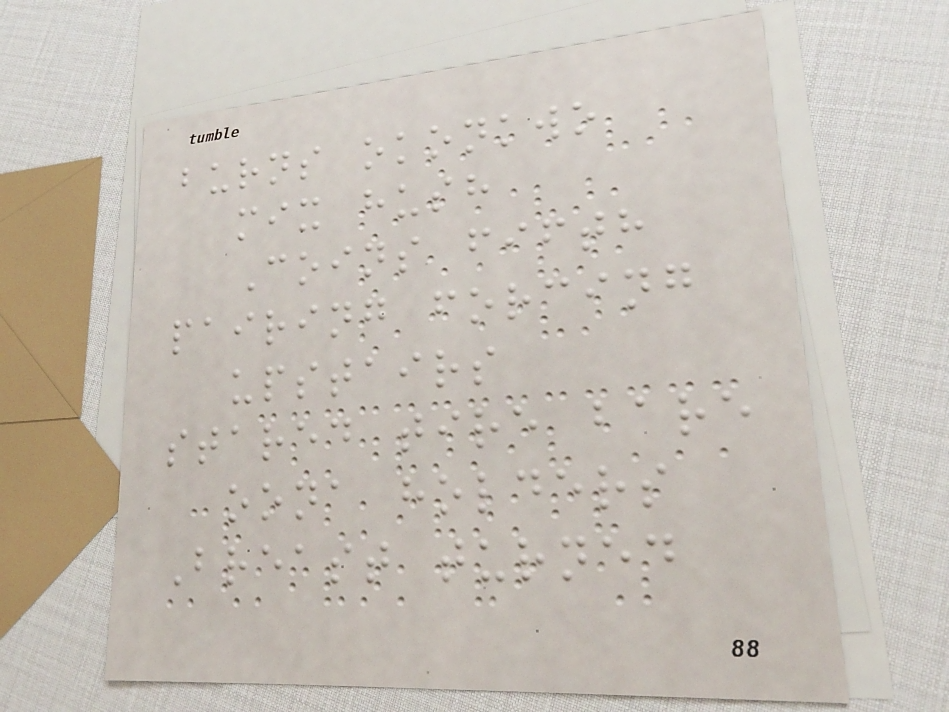burns okonkwo
mix hush
Coins fifth
pairing forcing
upstairs
stared tire bare
oona holders
Breast turned
